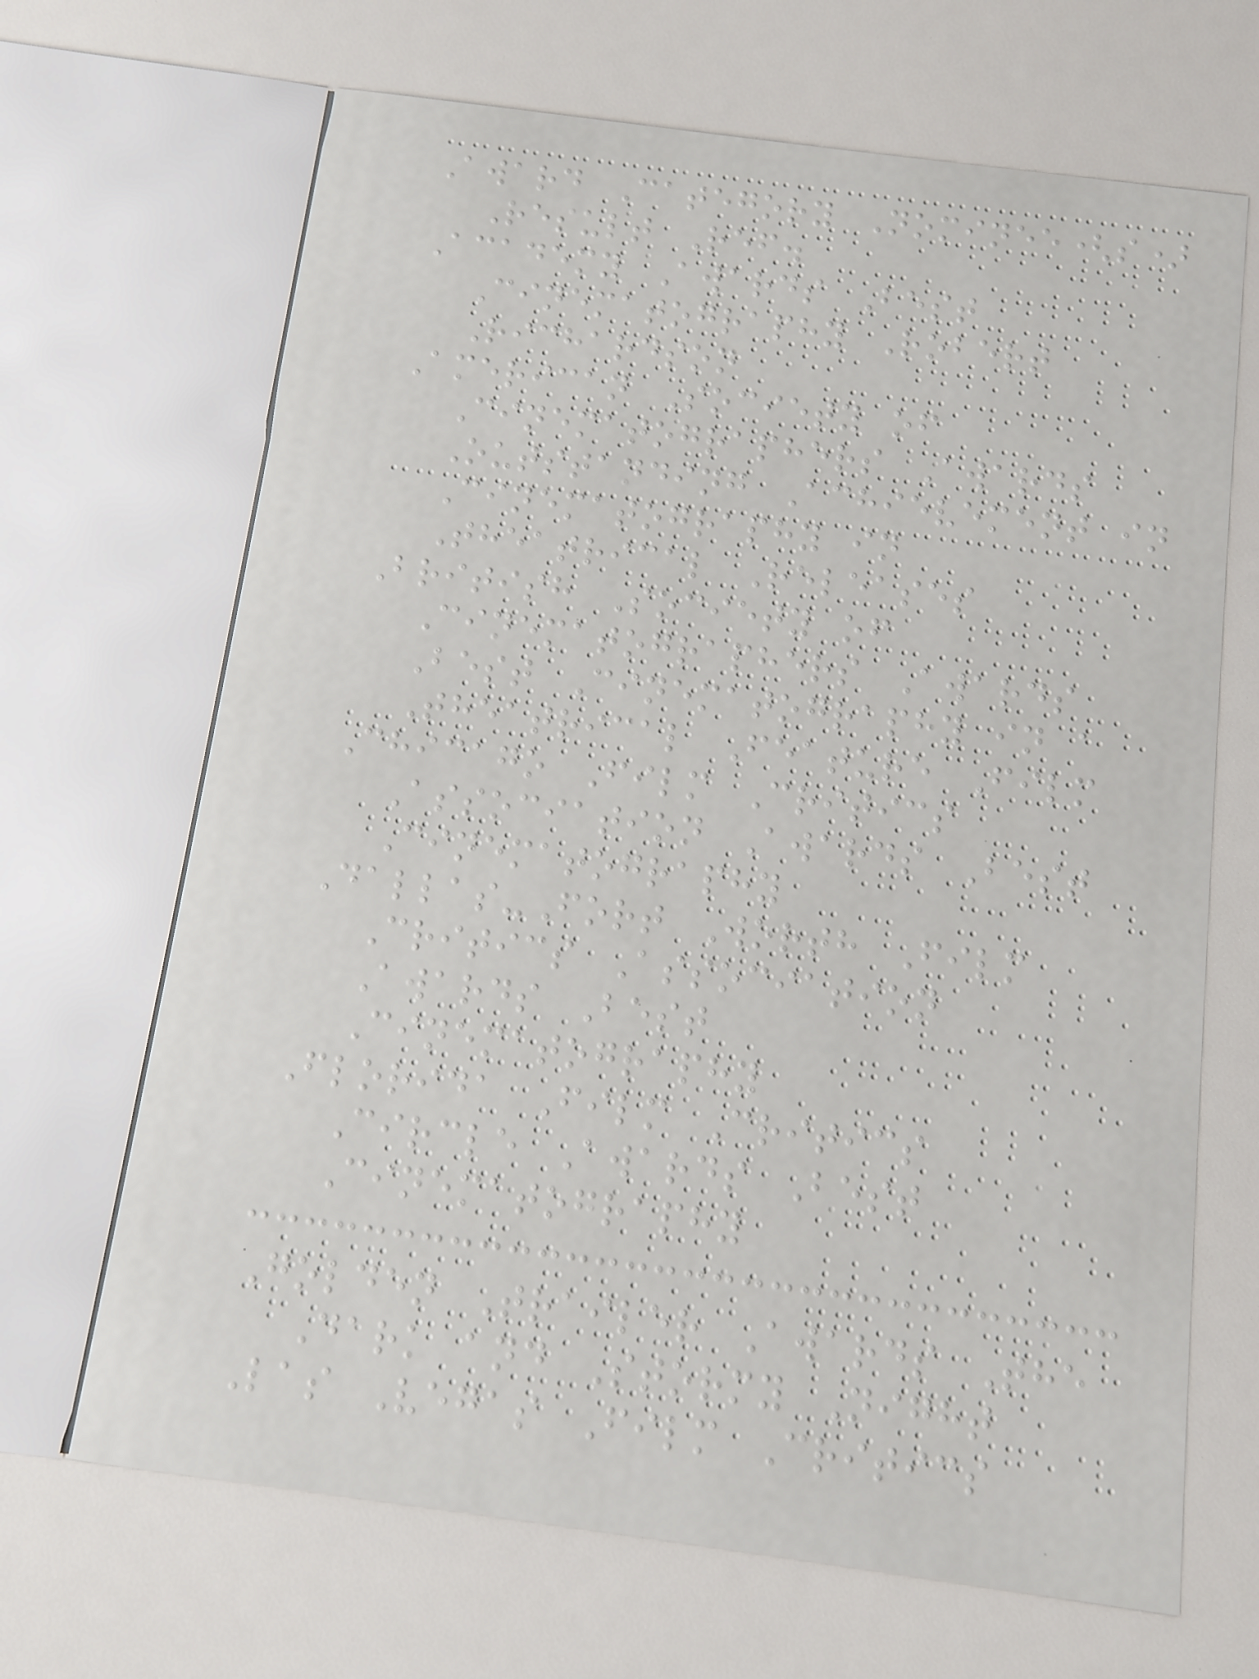Award Category Nominee(s)
Result Ref.
Academy Awards Best
Cinematography Robert
Richardson
American Society of
Cinematographers Awards
Outstanding Achievement in
Cinematography in
Theatrical Releases
British Society of
Cinematographers Awards
Best Cinematography in a
Theatrical Feature Film
Chicago Film Critics
Association Awards Best
Cinematography
Dallas-Fort Worth Film
Critics Association
Awards Best
Cinematography
Florida Film Critics
Circle Awards Best
Cinematography
Golden Trailer Awards The
Dark and Stormy Night
Las Vegas Film Critics
